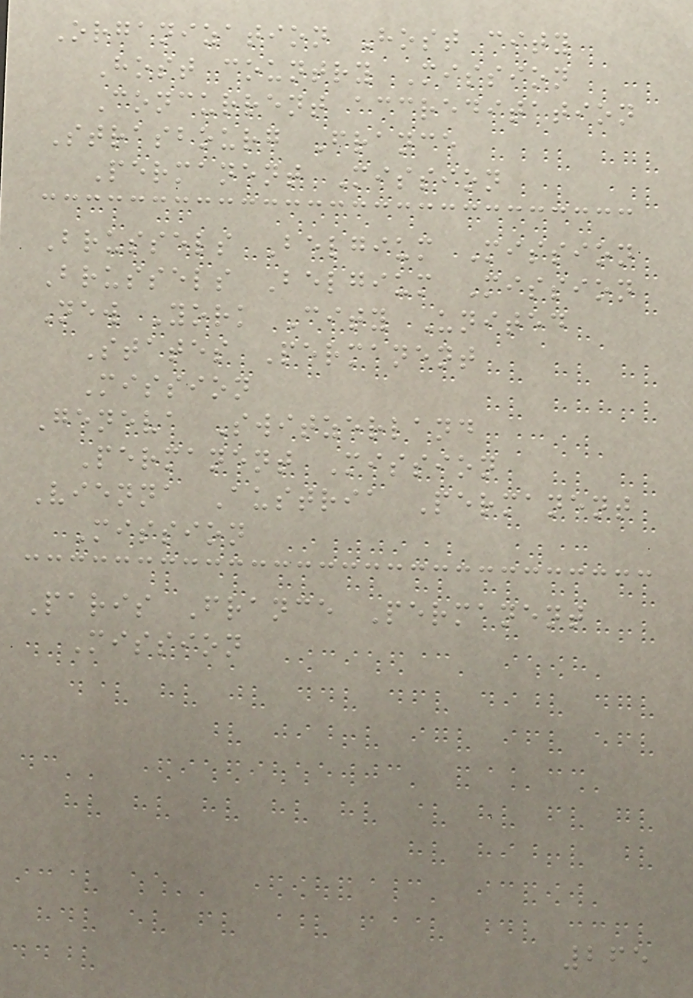Organization Host city
Host country Mission
Concurrent accreditation
Strasbourg France
Permanent Mission
Brussels Belgium Mission
Brussels Belgium Mission
New York City United
States Permanent
Mission
Geneva Switzerland
Permanent Mission
Vienna Austria Permanent
Mission
Paris France Permanent
Mission
265
